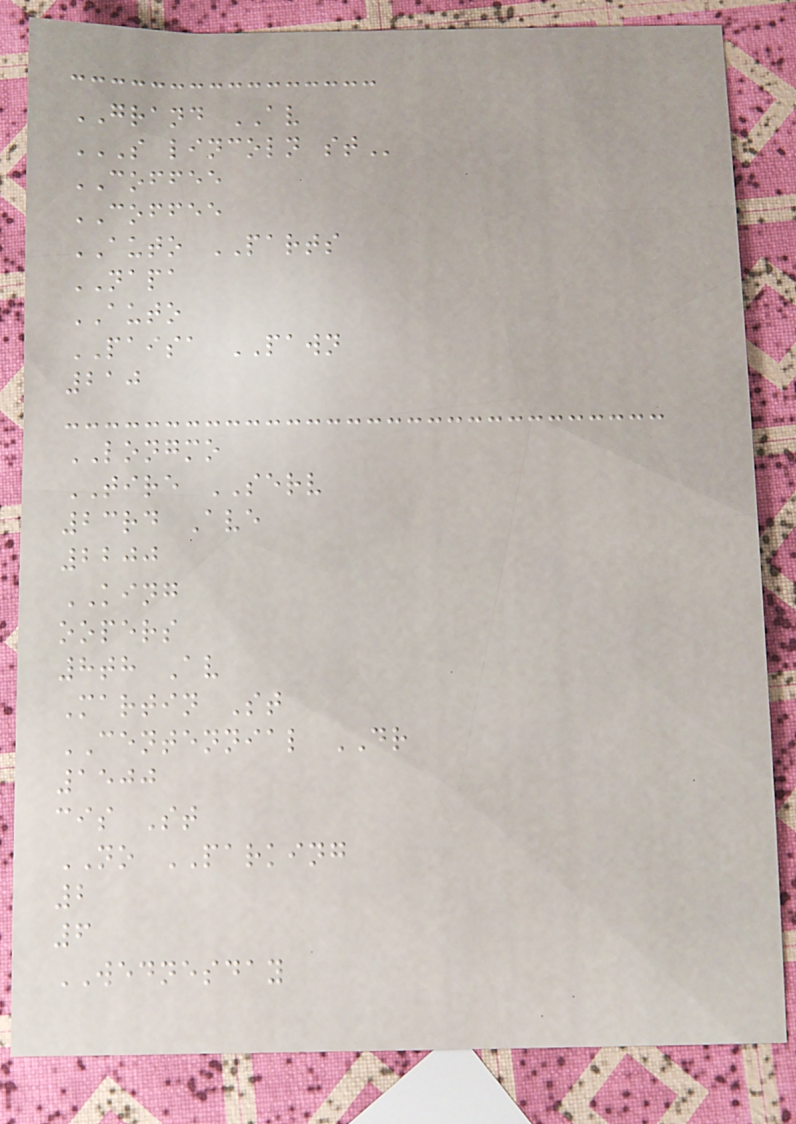GRAND AV
S LINCOLN ST
COFFEE
COFFEE
AUTO PARTS
NAPA
AUTO
PAISA PAWN
210
LONGMO
TIRE SERV
23rd Ave
2200
KING
oopers
8th Av
Martin St
CENTENNIAL DR
1500
cis St
NO PARKING
2
6
WEDNESDAY
